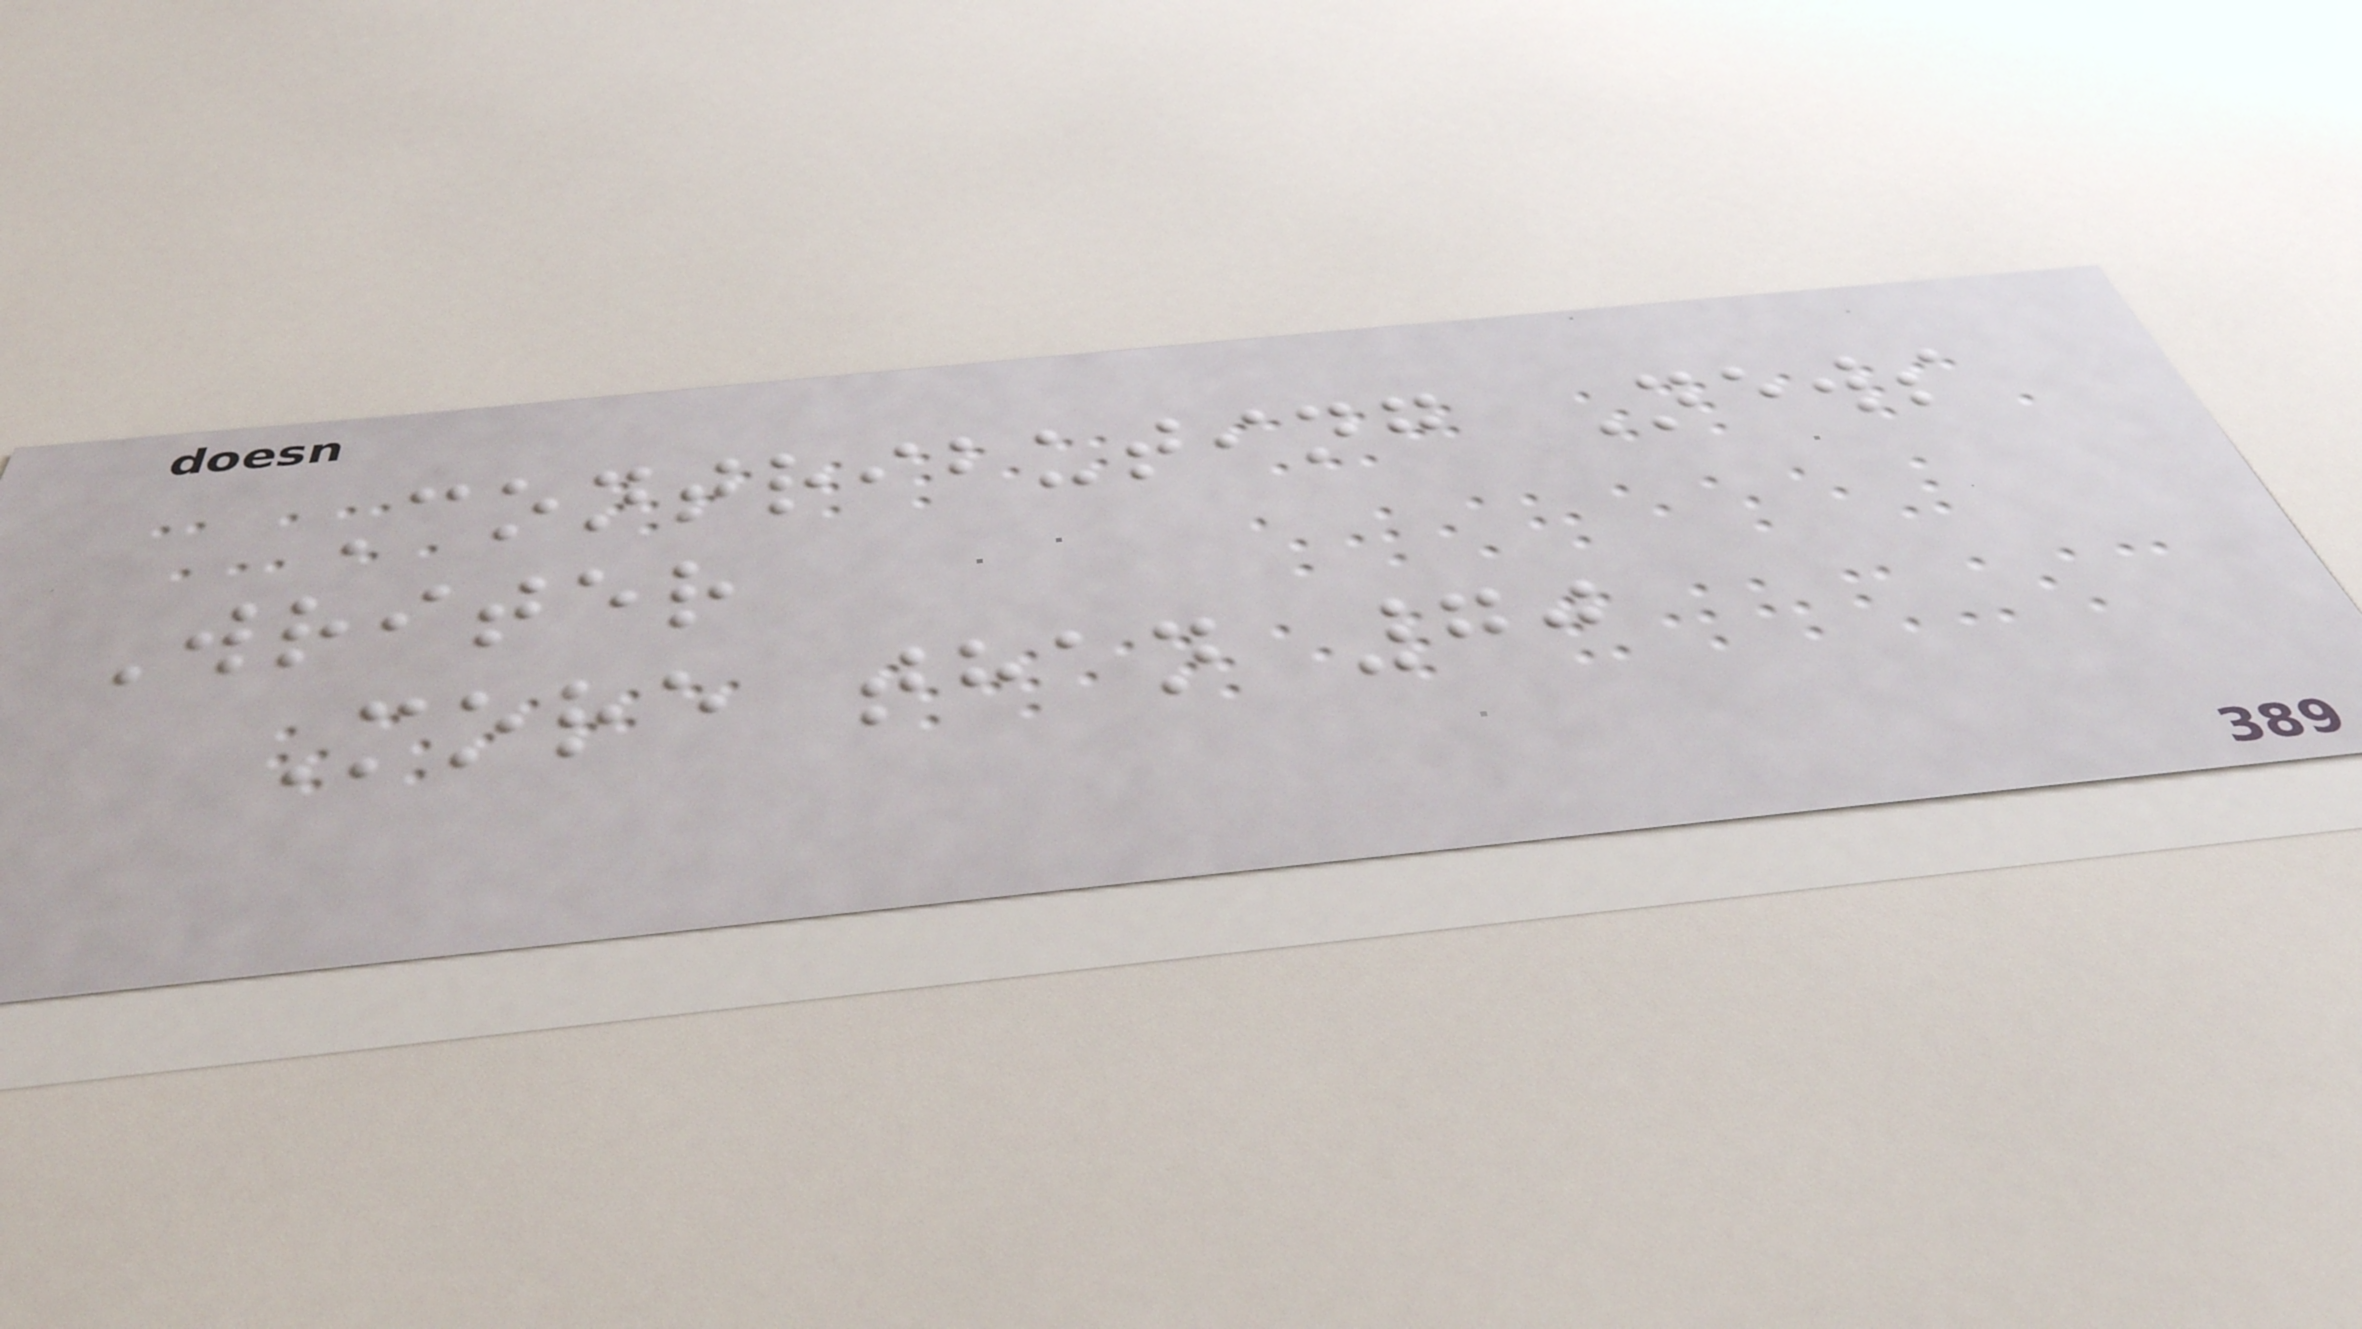Contributing News
Writer
More than 70
